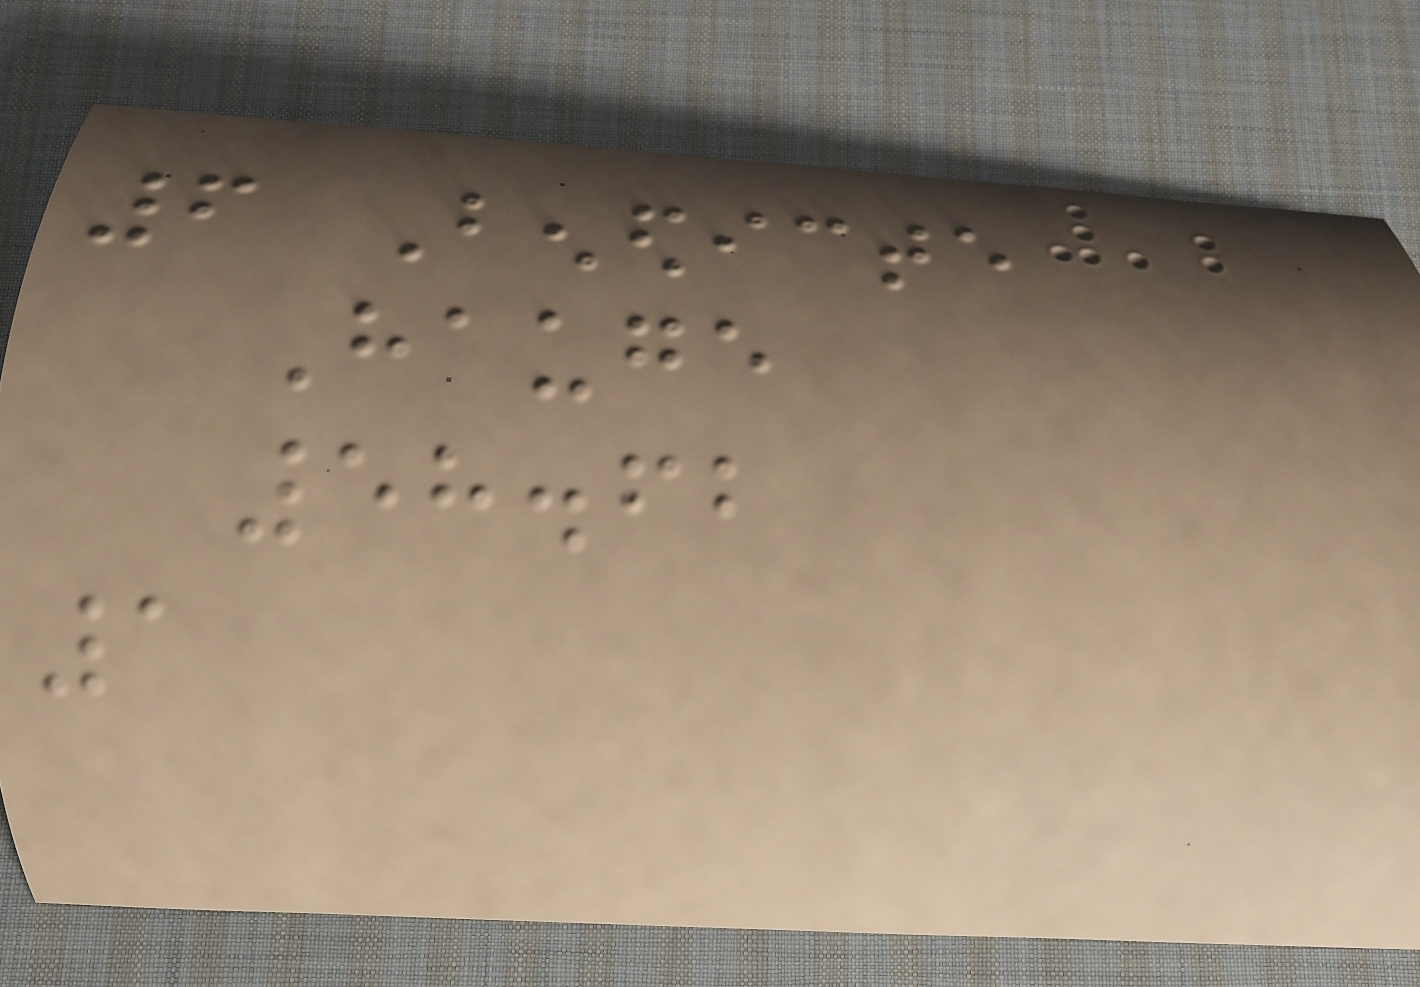6 Benedicte
Hauge
58.62
1
